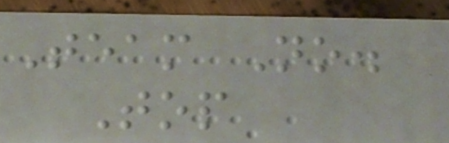Team No.
Top
